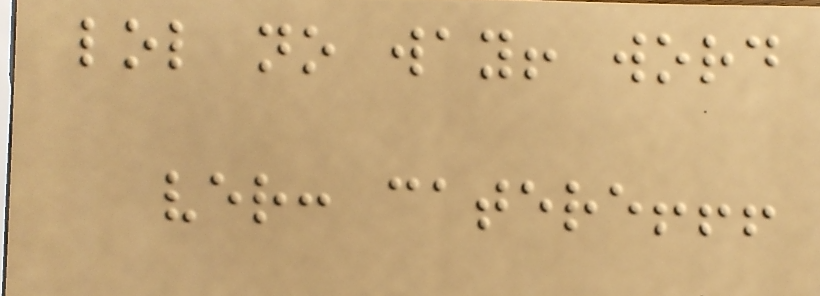lol no way! word
ver: catere!!!
